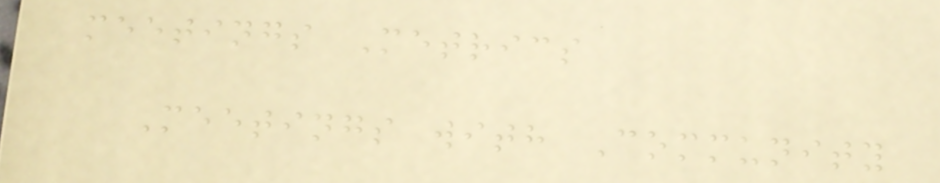meetings Metrics
Meetings with Community
